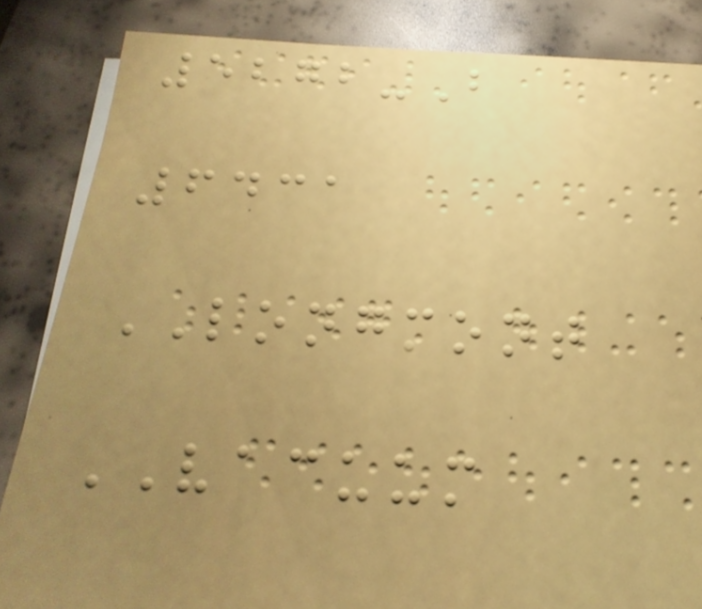5272-B
6431
LONGMONT
VACUUM
